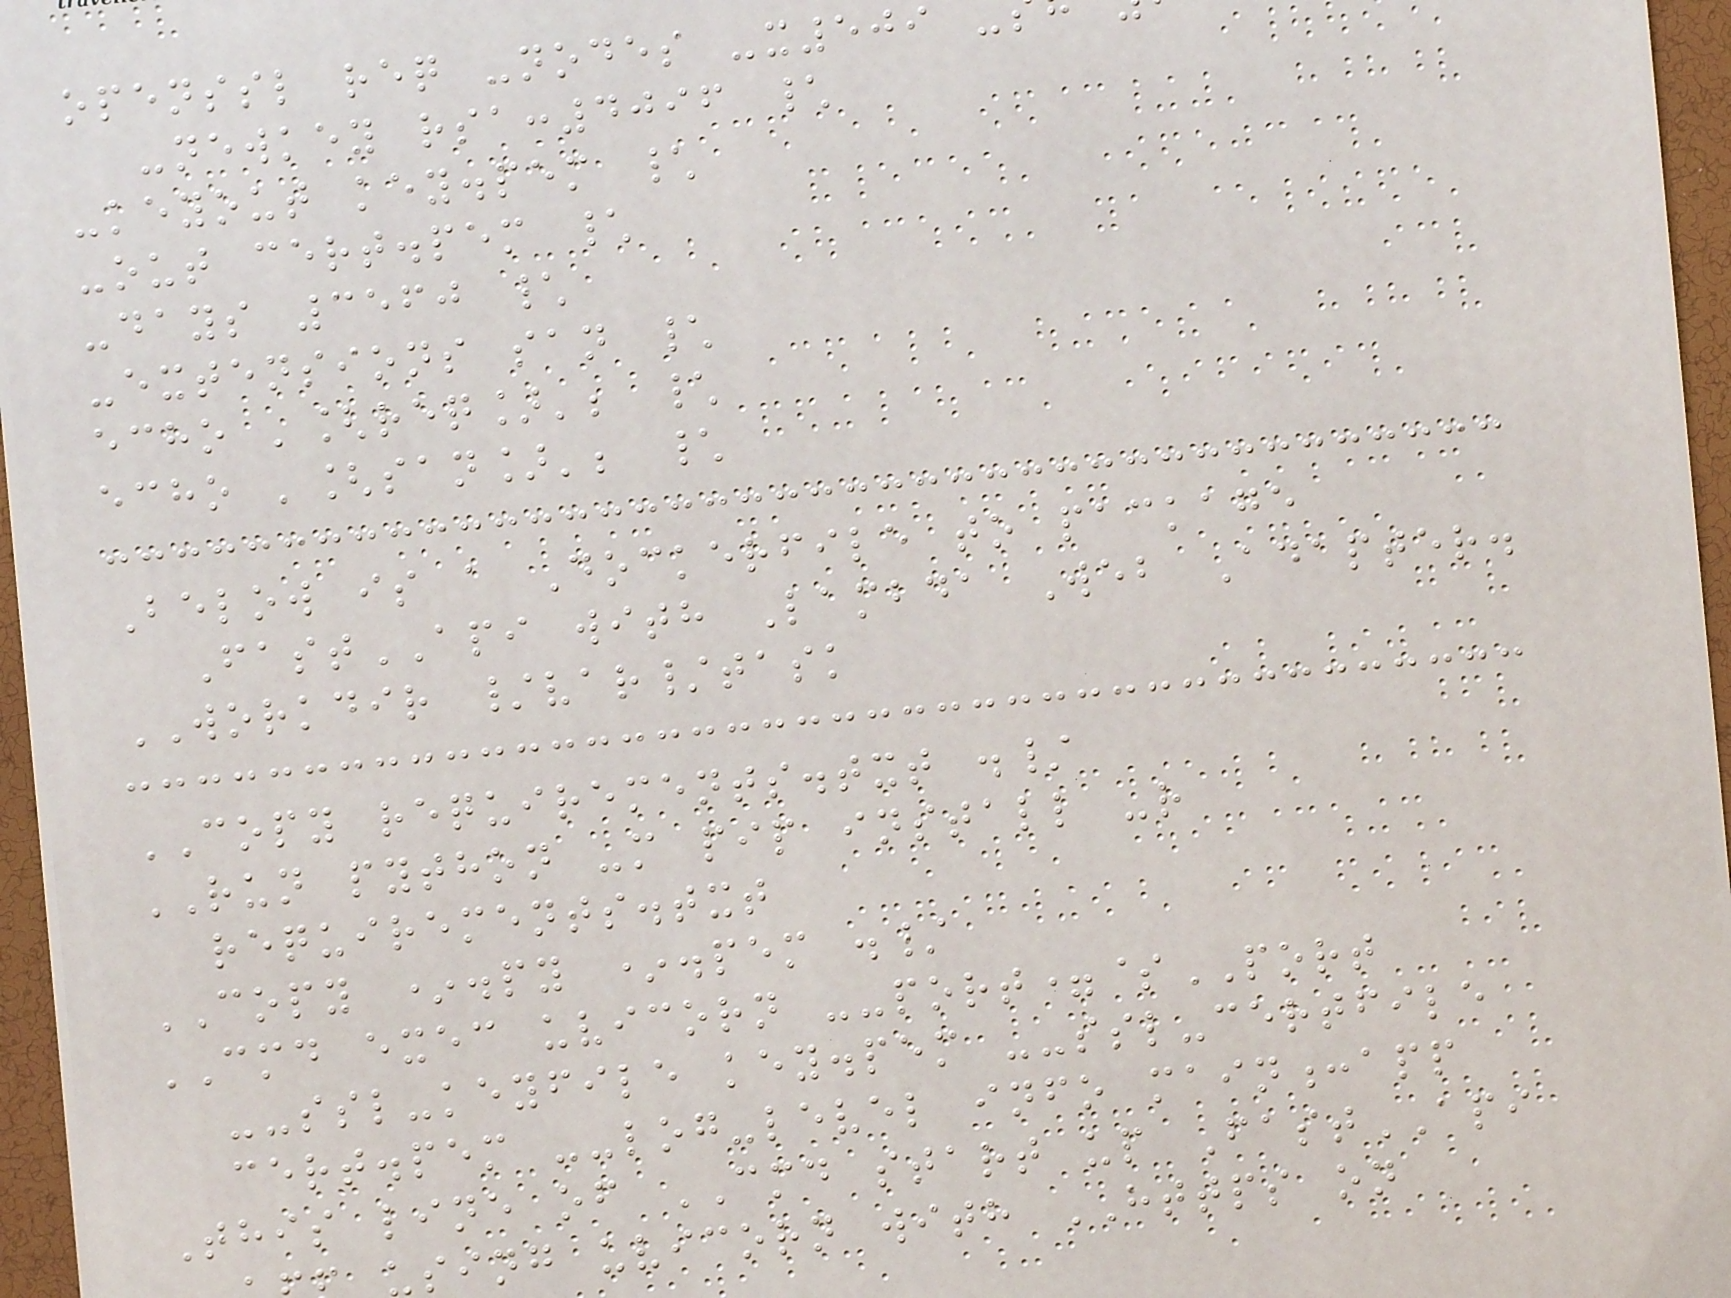openssl req -nodes -x509
-newkey rsa:4096 \
-keyout key.pem \
-out cert.pem \
-days 3560 \
-extensions san \
echo '[req]'; \
echo '[san]'; \
Below is a Dockerfile to package
FastAPI with Lambda Web Adapter.
WORKDIR /var/task
COPY requirements.txt ./
RUN python -m pip install -r
requirements.txt
COPY *.py *.pem ./
CMD exec uvicorn --port=$PORT
--ssl-keyfile key.pem --ssl-certfile
cert.pem --log-level info main:app
This line of CMD start up FastAPI
using uvicorn with HTTPS on
